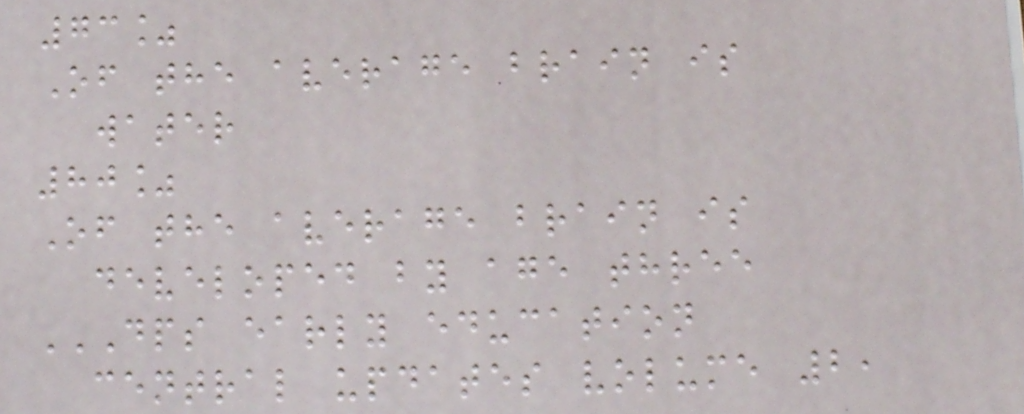73%
Of the average brain is
water
80%
Of the average brain is
developed by age three
DPS EARLY EDUCATION
CENTRAL UPDATES VOLUME 2,
